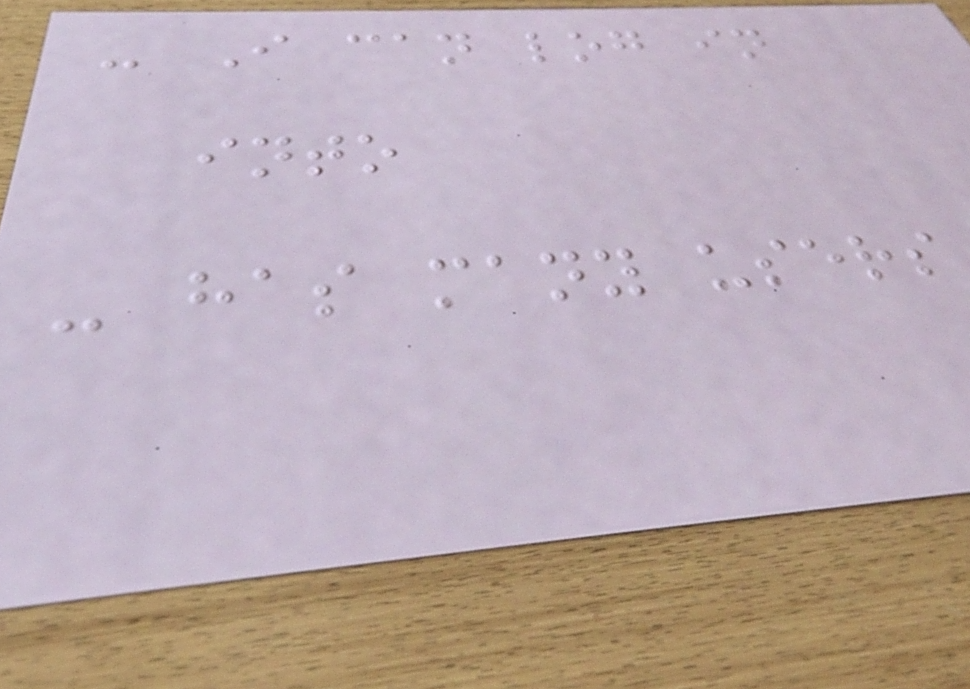- I can log in
into
- has many users
